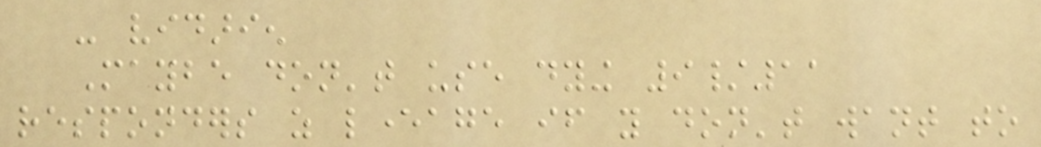- vidarien
Maybe don't use dying 9/11
responders as leverage if you don't want to
